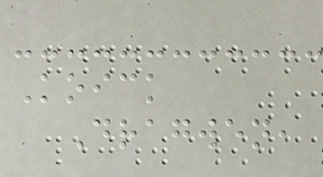Koick
Dragwen,
